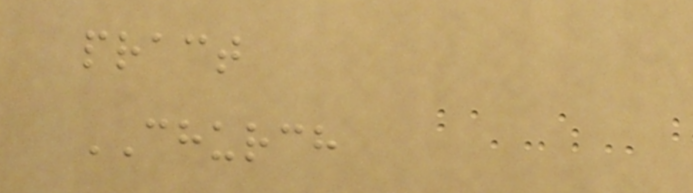pract
CHURCH
